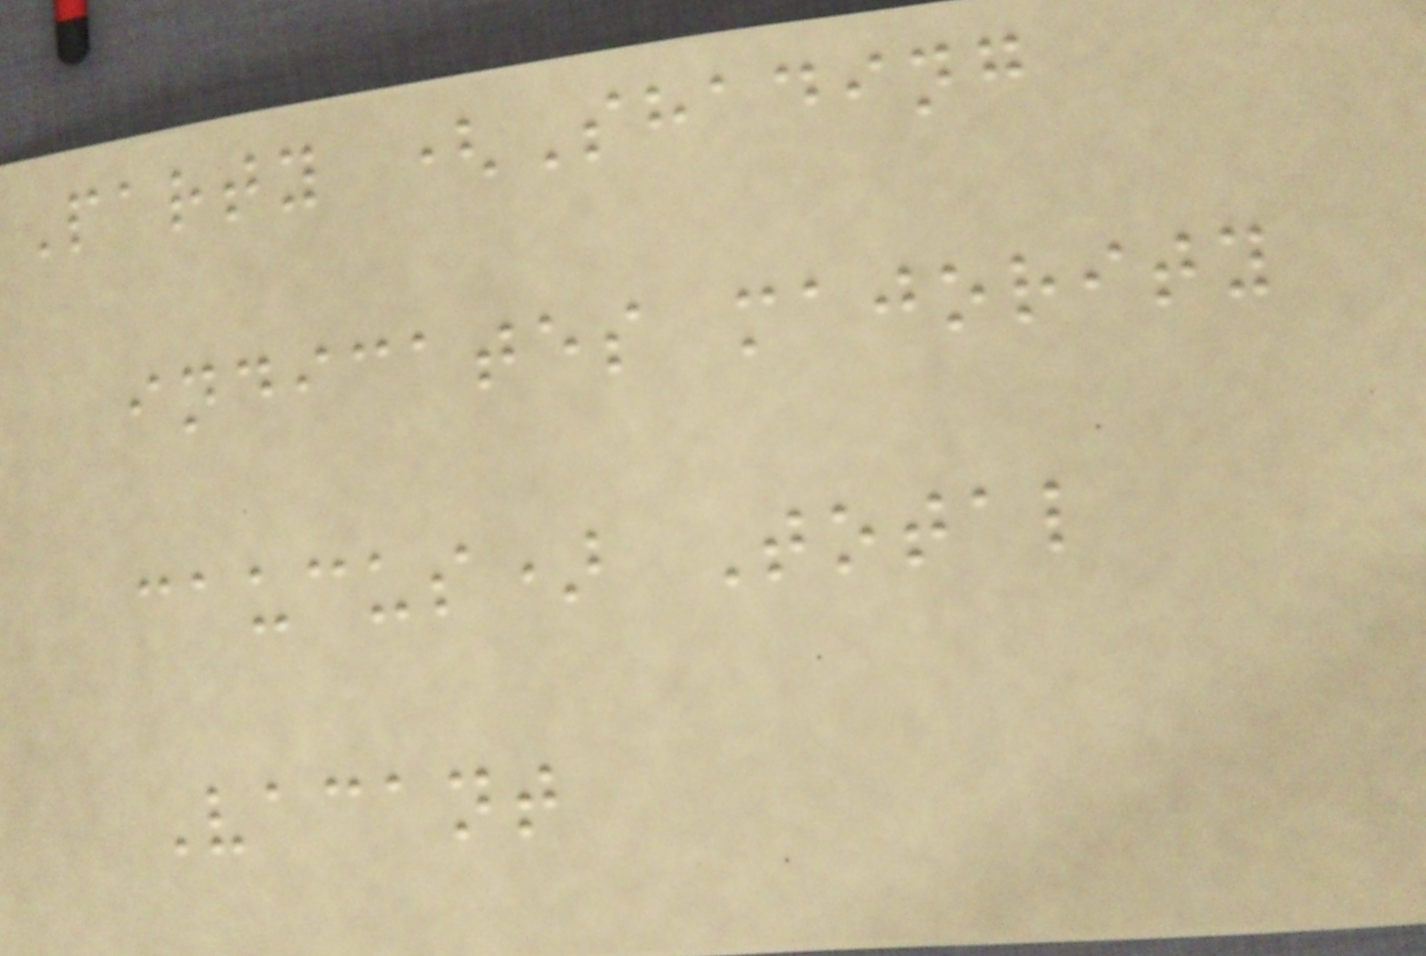Party (Shading
indicates majority
caucus) Total
Vacant
